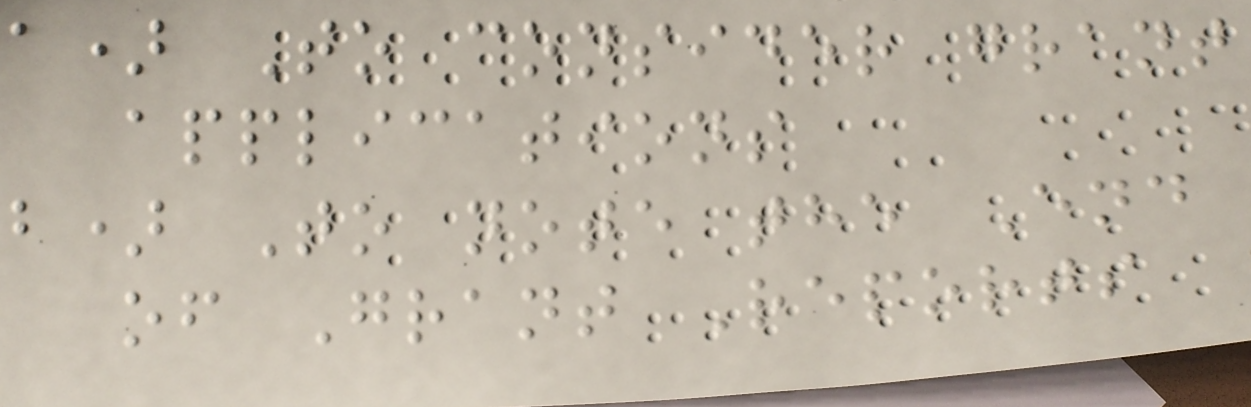a) To consider grant
applications
b) To note the End
of Grant Reports
